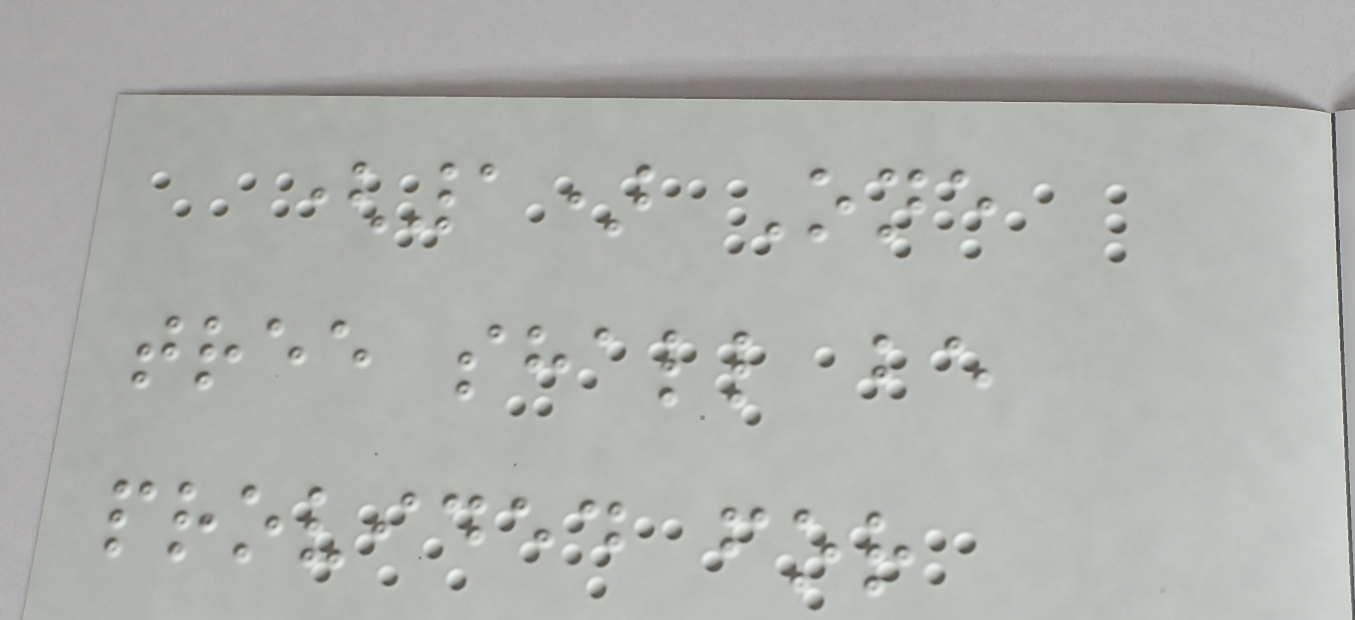(1) One
tree shall be
provided for
